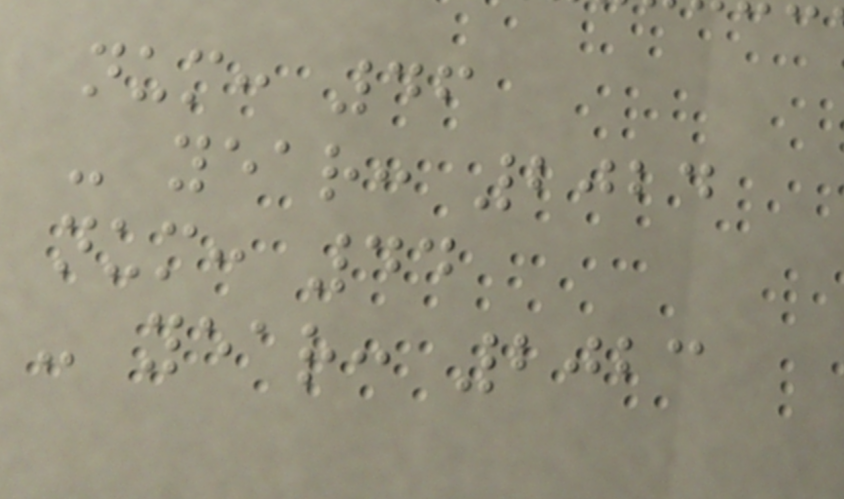num: 46
- year: 2024
num: 44
- year: 2023
